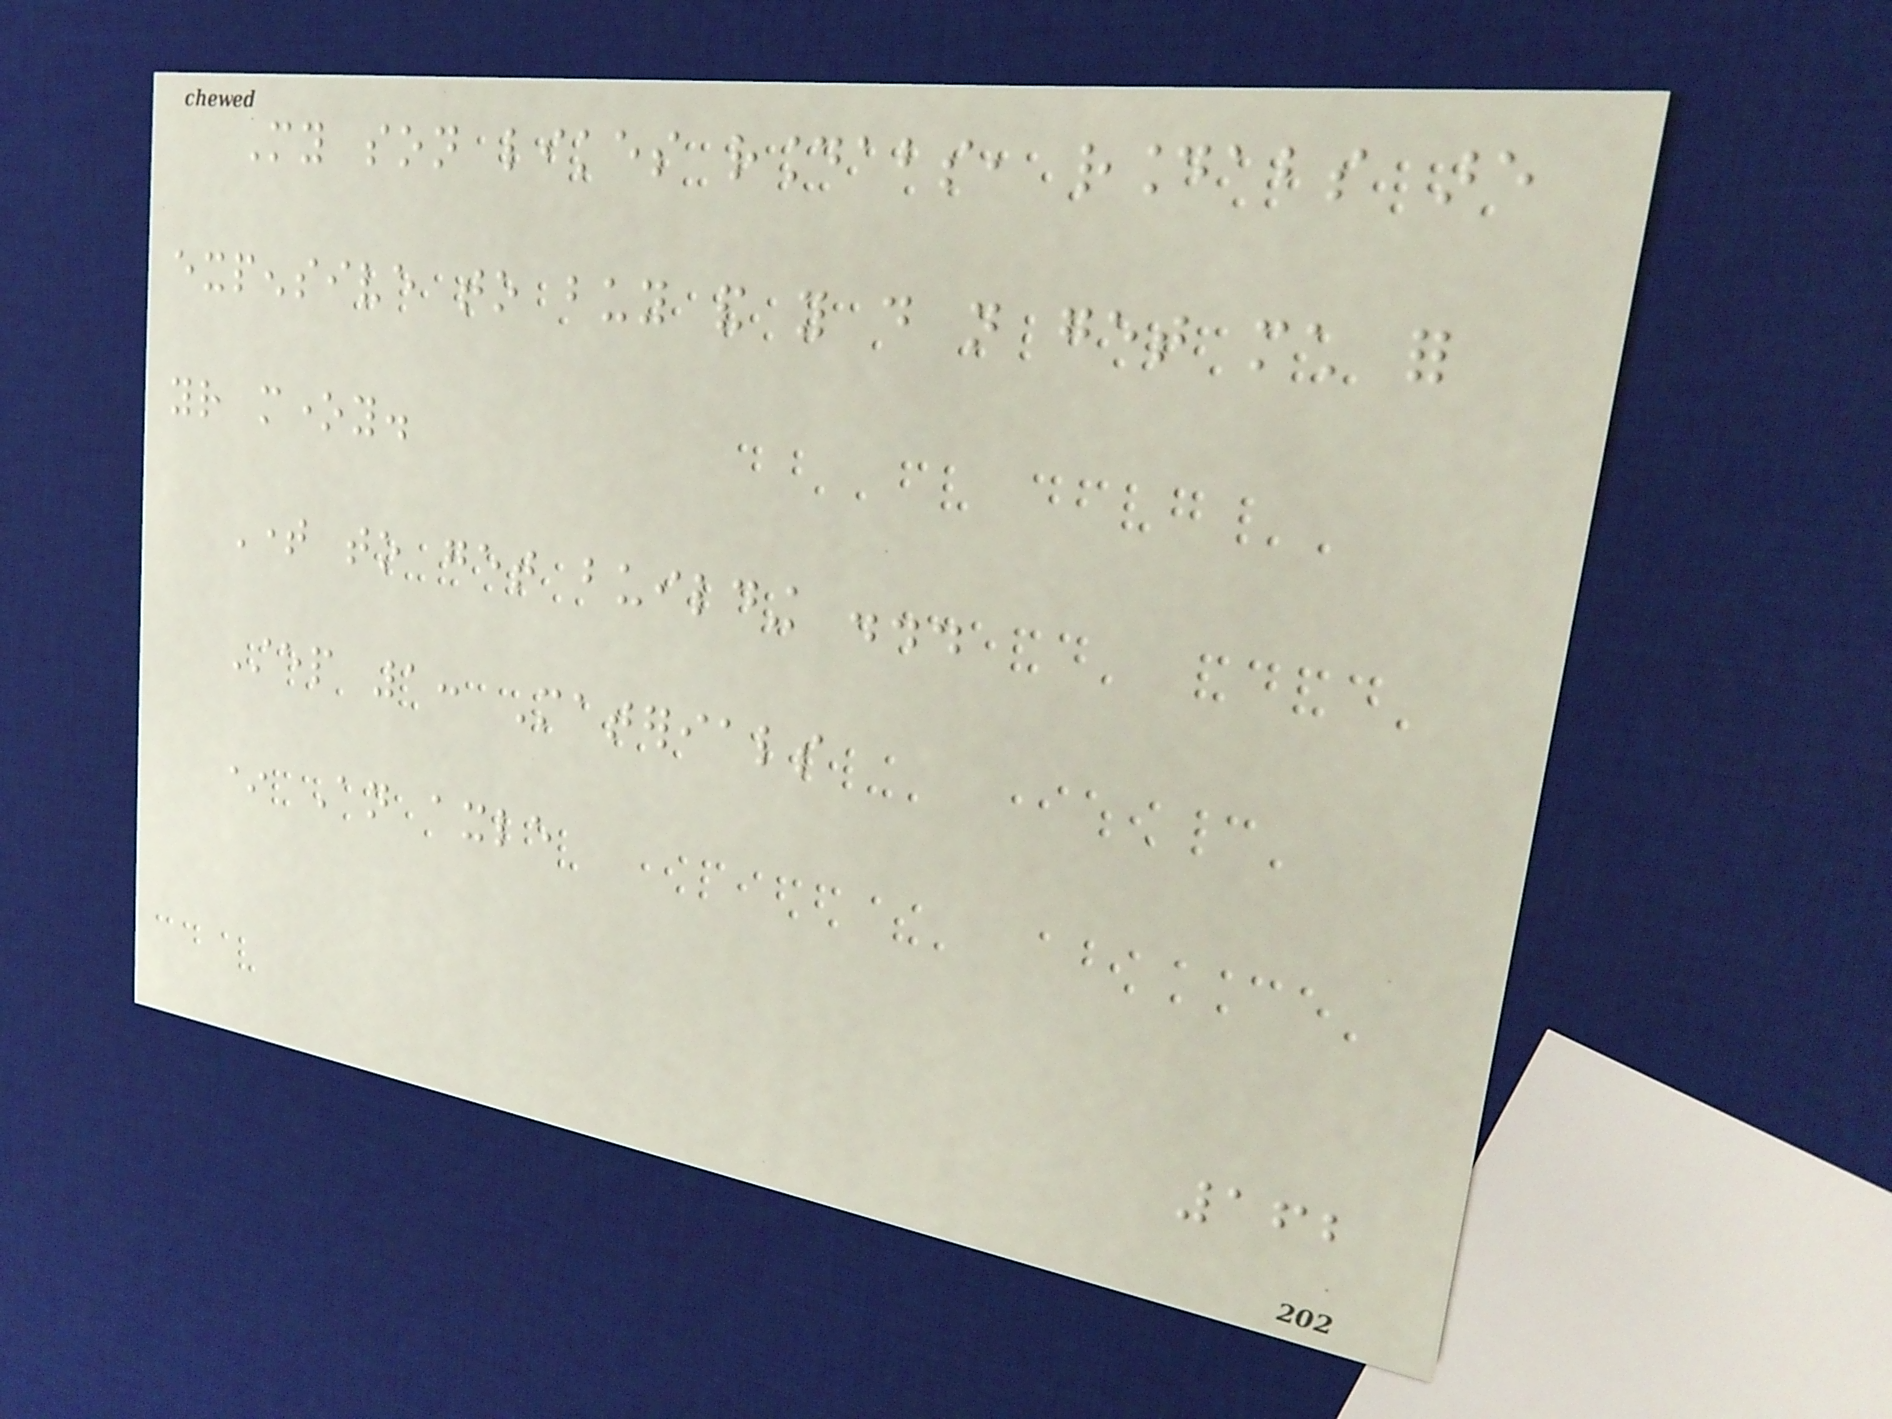My son likes roundabouts, roundabouts are
expensive to buy and you do not get much for
your money.
Time to get building ...
Step 1: Materials
* An axle
162
